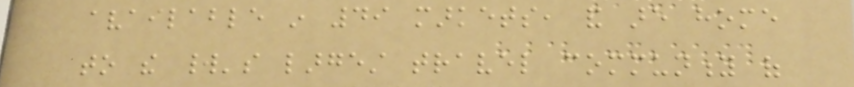available in 49 markets, and are home
to the world's largest travel community of
